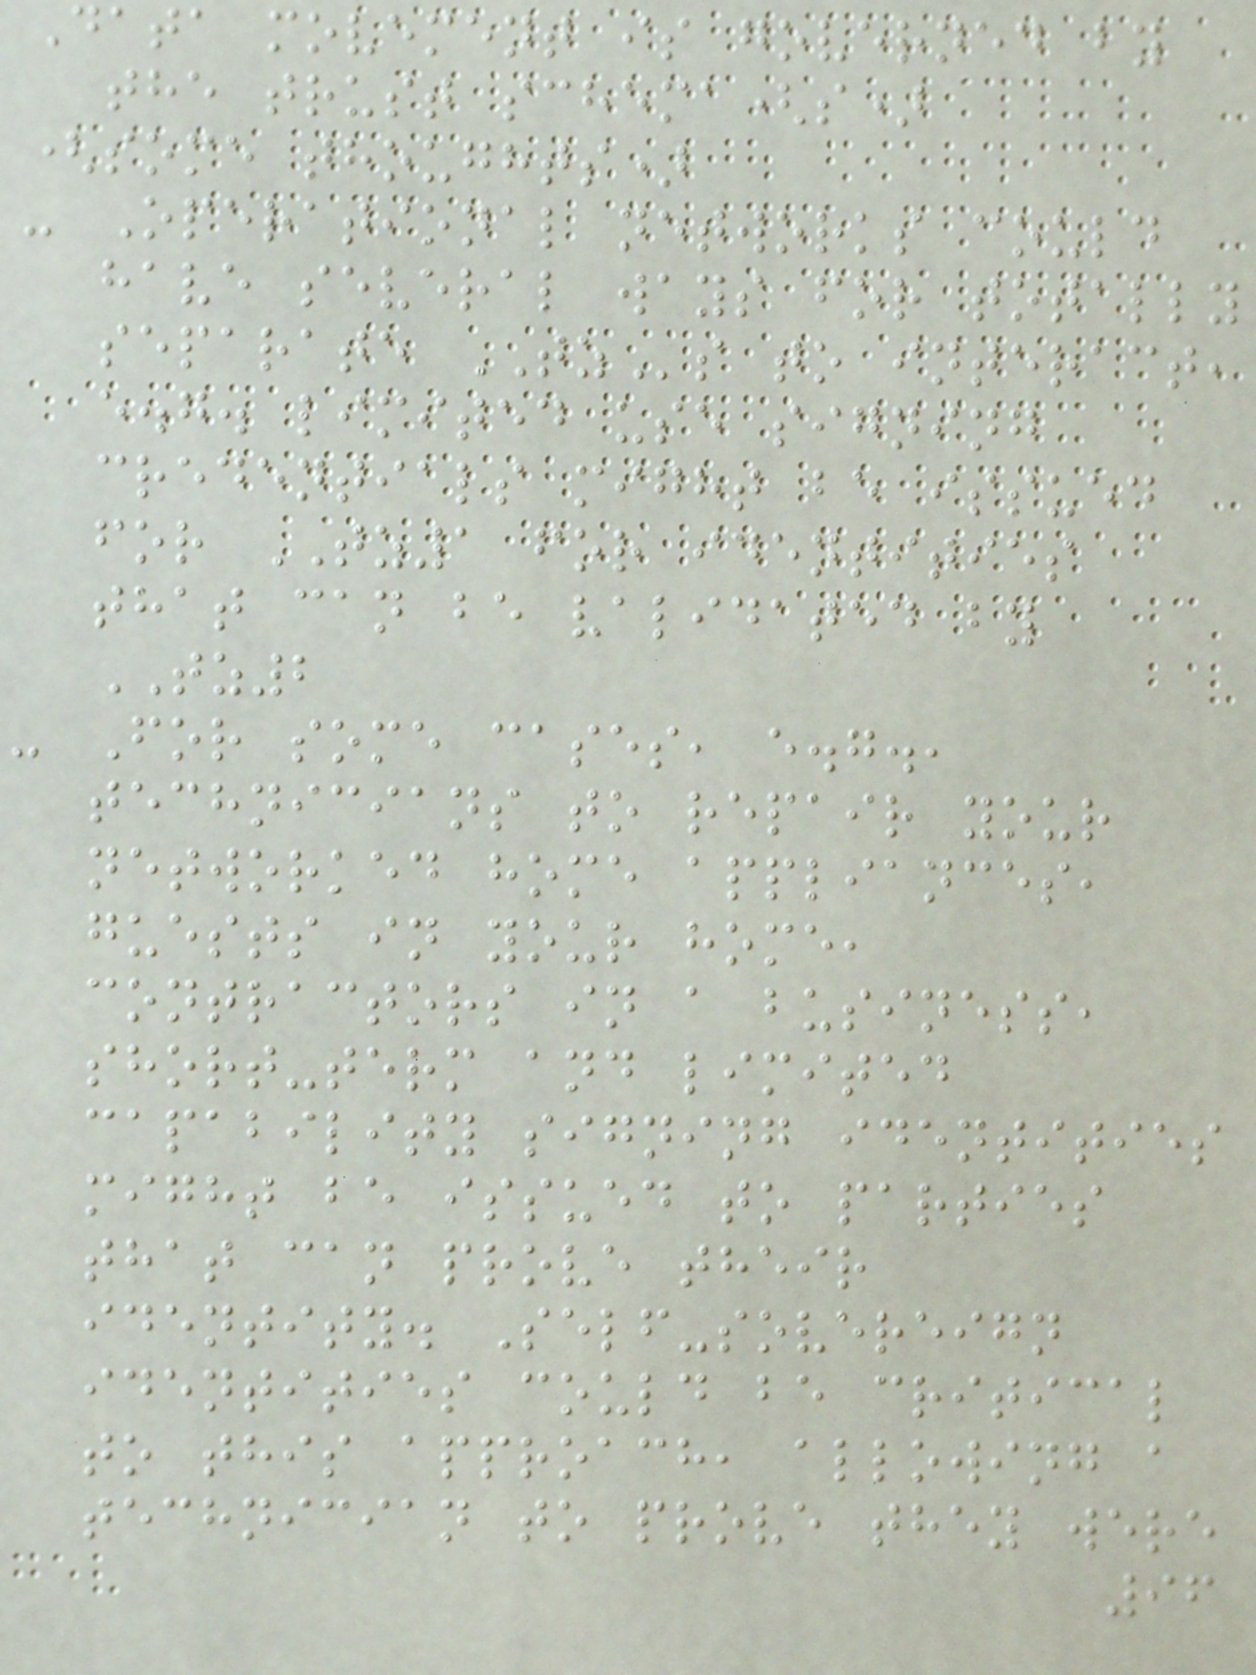Data movement is governed by
the trust schema(s)
(some thoughts)
- Operational networks could
have several ways for totally
separate TZs to interact,
e.g. limited use signing
credentials might be issued
for TZ1 for identities
that can be validated by
TZ2
- For some cases, e.g.,
technicians to repair your
networked home appliances,
guests in your home,
contractors in a business,
short-term and limited
capability signing identities
might be issued to parties
that can prove their
identity. Self-sovereign
identities could be critical
to this approach, allowing a
technician to prove they were
96
